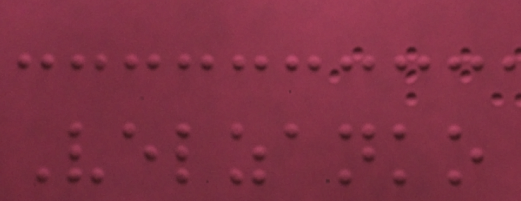Velzanko
